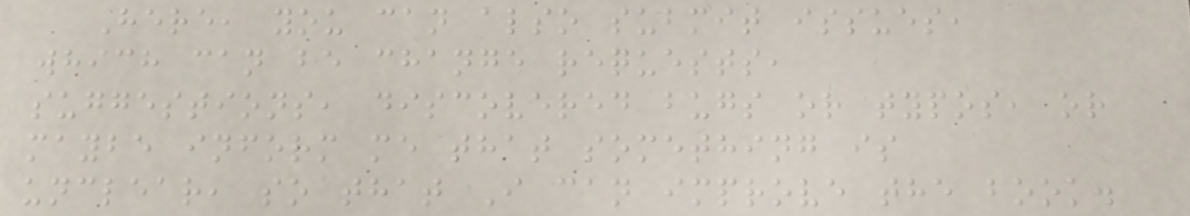Here, you can also submit issues,
which can be change requests,
suggestions, discovered bugs or typos, or
maybe inform me that something is
unclear, so that I can improve the book.
